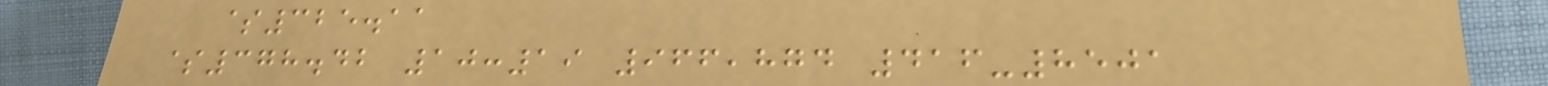$325.11
$378.42 10:19 966,874 416-8501
